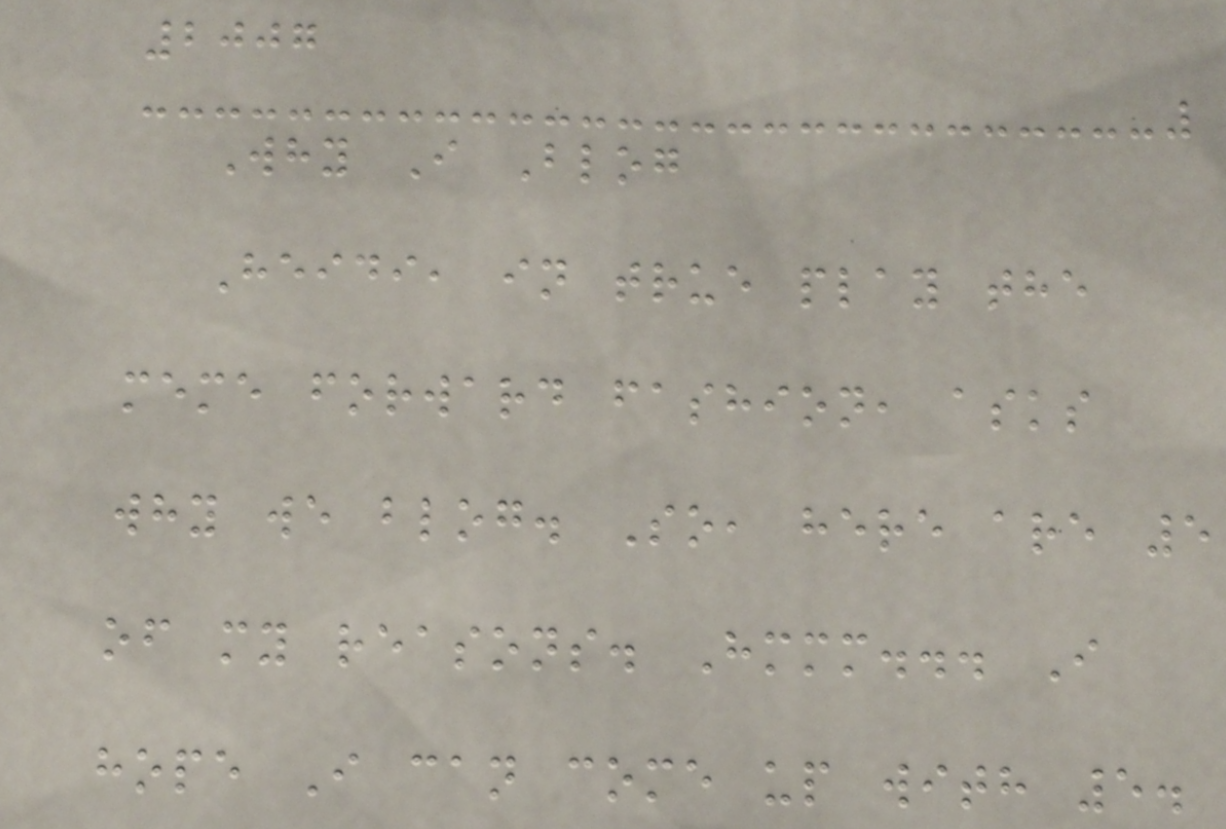2007
Why I Blog
Heidi, in true play the
meme forward fashion, asks
why we blog. So, here are 5
of my reasons. Hmmm... I
hope I can come up with 5.
